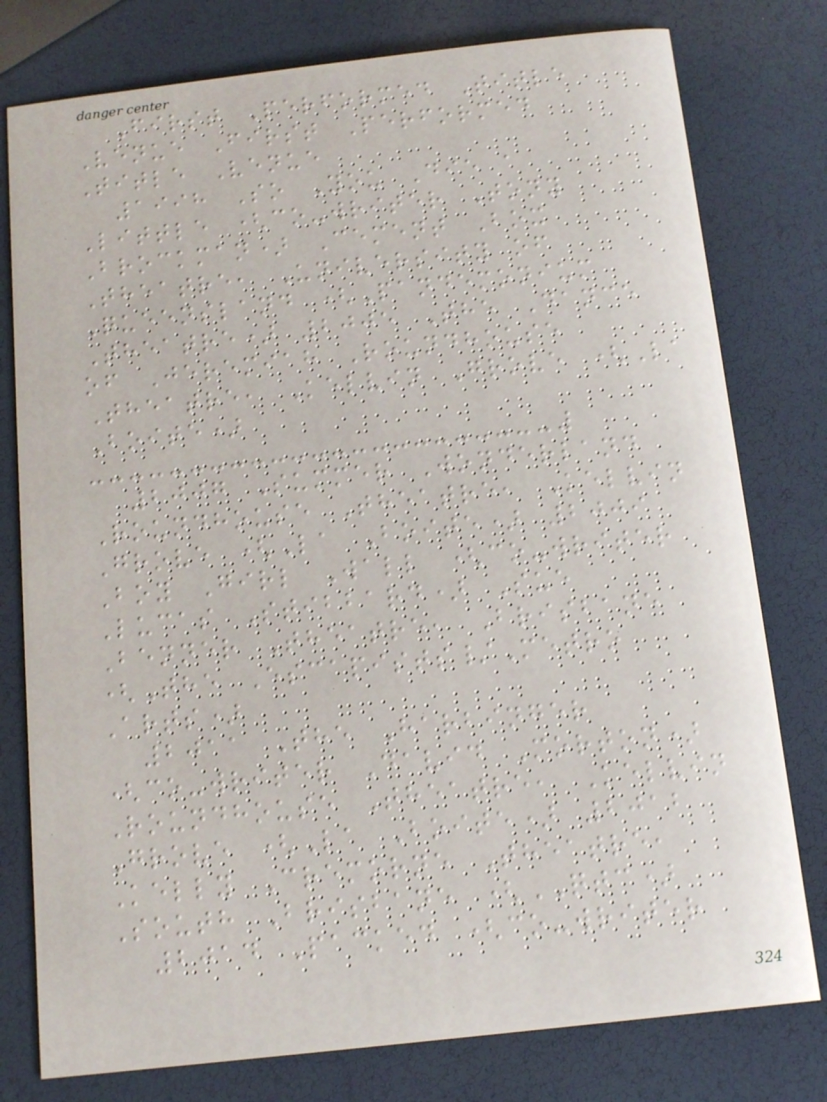First Performed Title
Venue First Performed
Title Venue
1998 So You Die a
Little (co-writer Tony
Brockman) Cement Box
Theatre, University of
Queensland (Pandemonium
Theatre) 2005 The Dance
of Jeremiah Roundhouse
Theatre, Kelvin Grove (La
Boite)
2007 Summer Wonderland
Roundhouse Theatre, Kelvin
Grove (La Boite) 2009
Boy Girl Wall (co-writer
Lucas Stibbard) Sue
Benner Theatre, Brisbane
(The Escapists/Metro
Arts)
2011 The Harbinger
(co-writer David Morton)
Roundhouse Theatre, Kelvin
Grove (La Boite) 2012
Kelly Cremorne Theatre,
South Brisbane (QTC)
2014 Packed (co-writer
